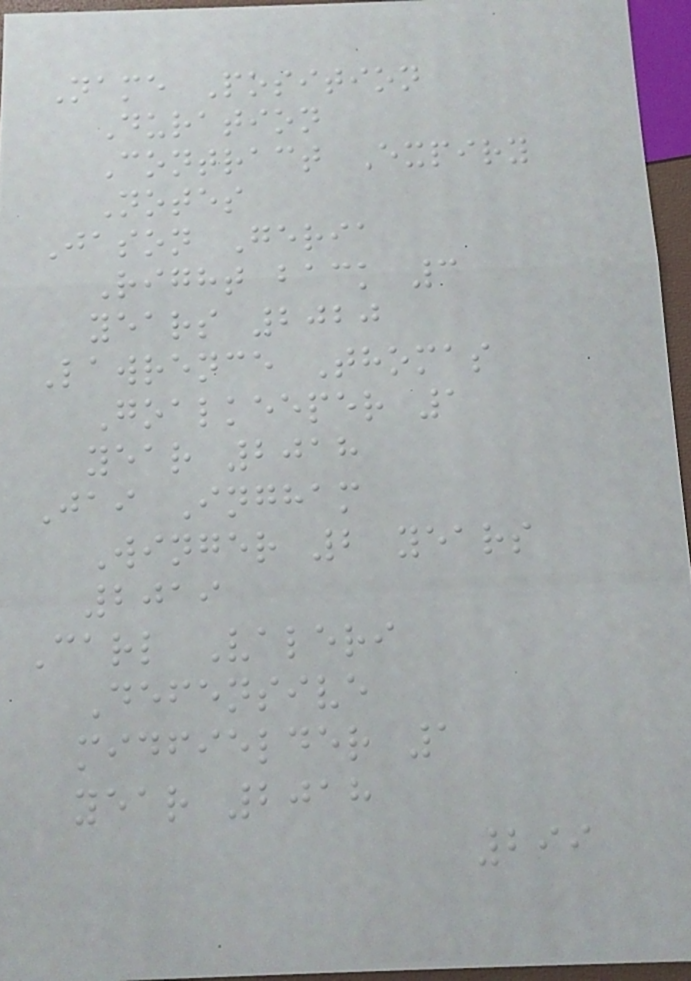Name Position
Duration
Contract Expiry
Notes
Jason Geria
Right back 3
years 2020
Lawrence Thomas
Goalkeeper 1
year 2018
Jai Ingham
Winger 2 years
2019
Carl Valeri
Defensive
midfielder 1
year 2018
299
